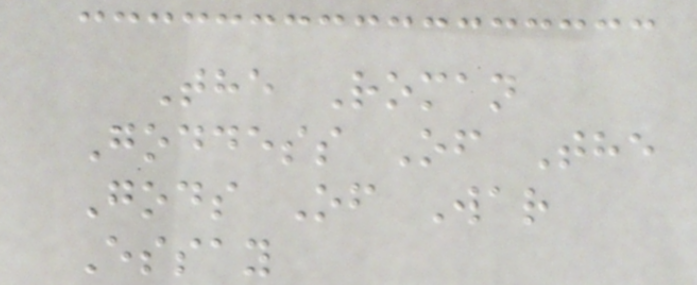The Roman
Goddess Of The
Gods Of War
Essay
